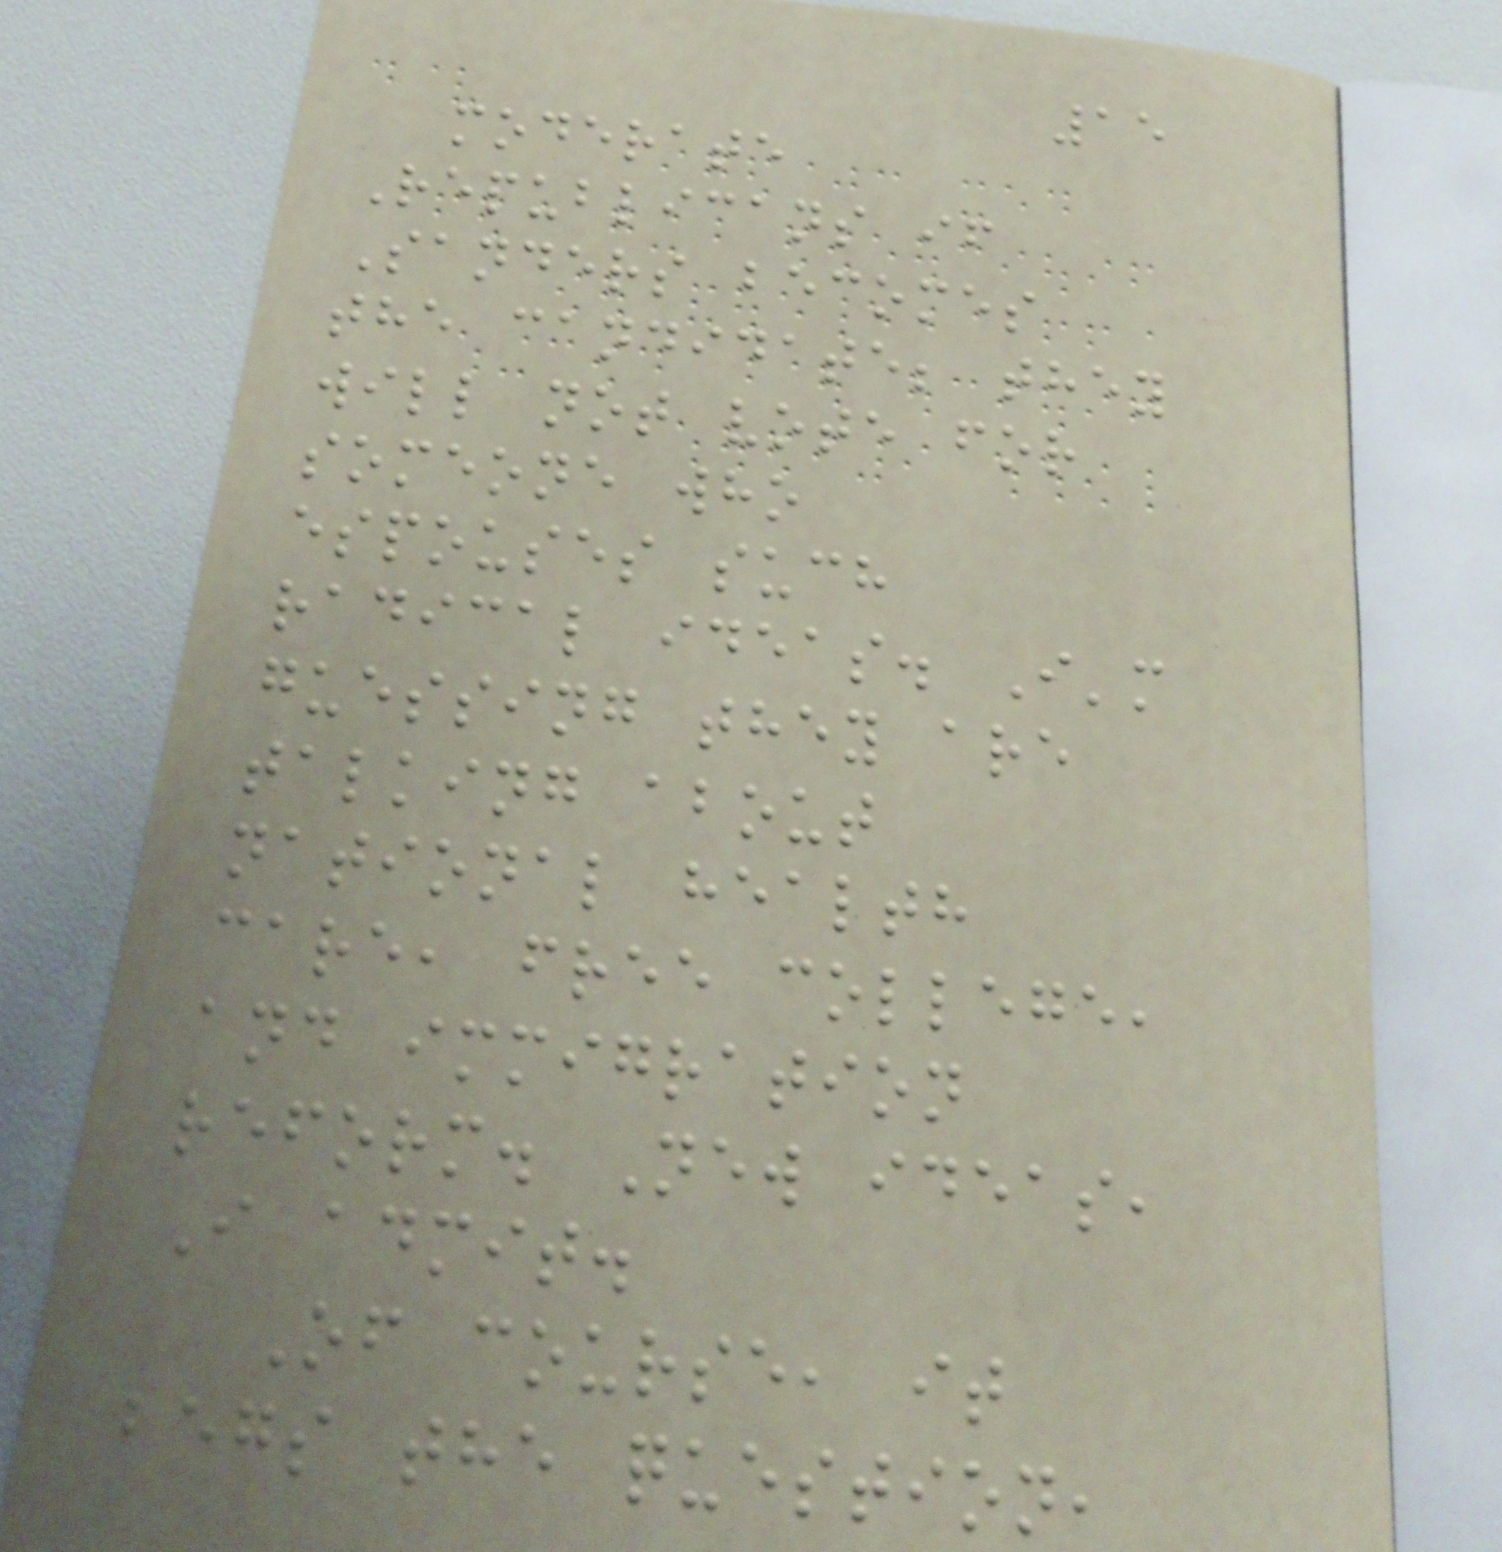15
moderate
Republicans if
Sanders becomes
the candidate; they
will not vote for
someone who
espouses such
radical ideas. I'm
guessing they are
talking about
national health
care, free college,
and immigration
reform. New ideas,
I admit.
Of course, it
begs the question,
